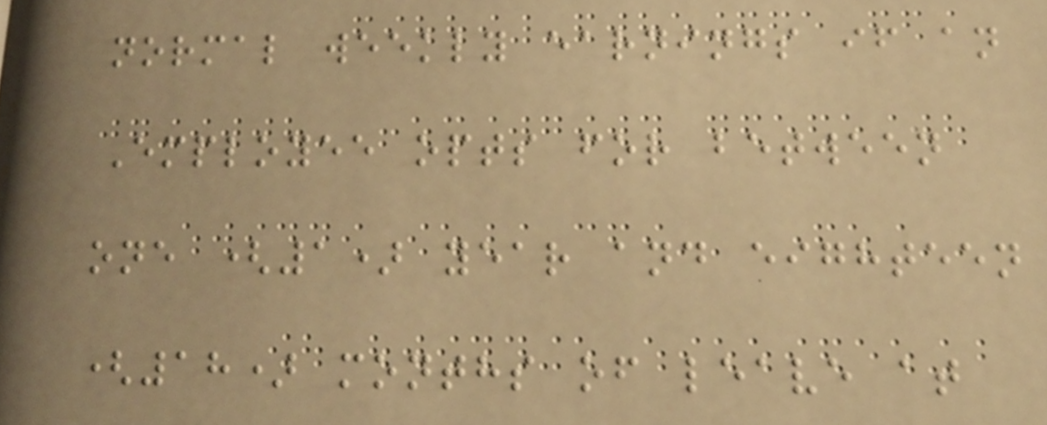normal weekly earnings if an
Employee opts for between
one (1) year and eighteen
(18) months of leave at
